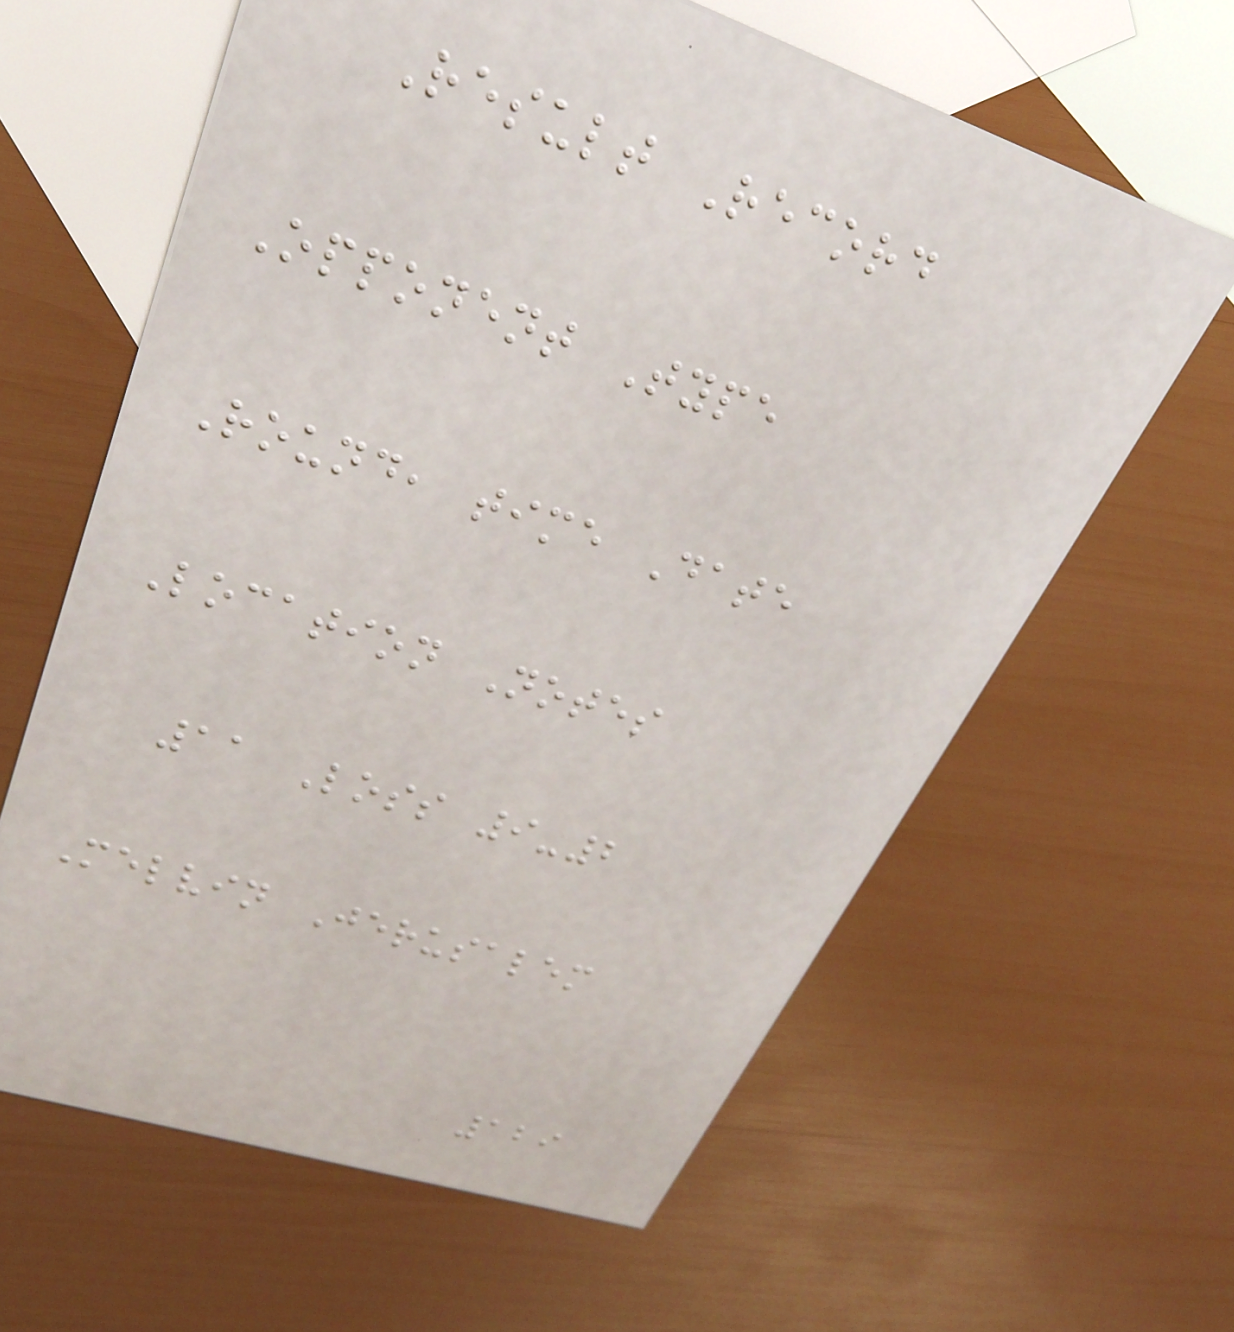Result Record
Opponent Type
Round, time Date
Location Notes
11 Loss 9-2
Melvin Jerusalem
129
